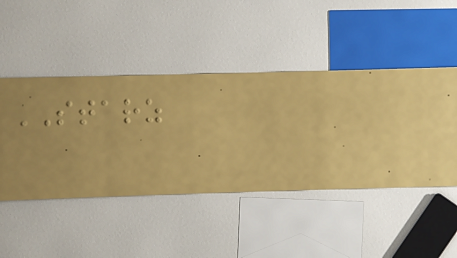STARZ
